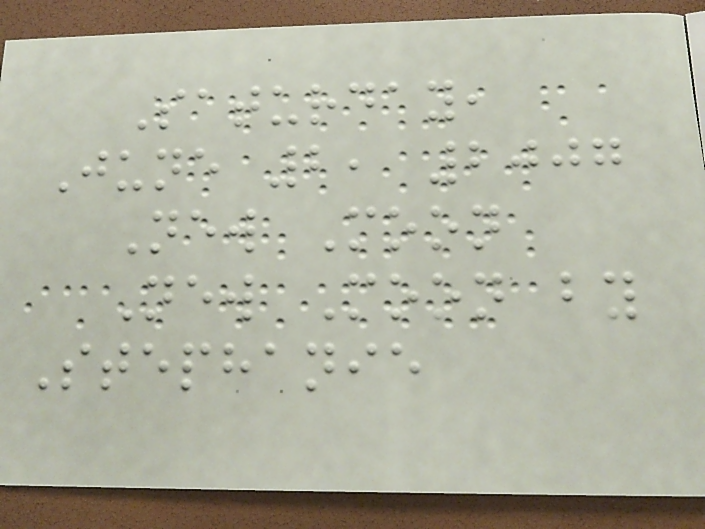Saturday,
June 2, 2007
New Moon
New Moon by
Stephanie
